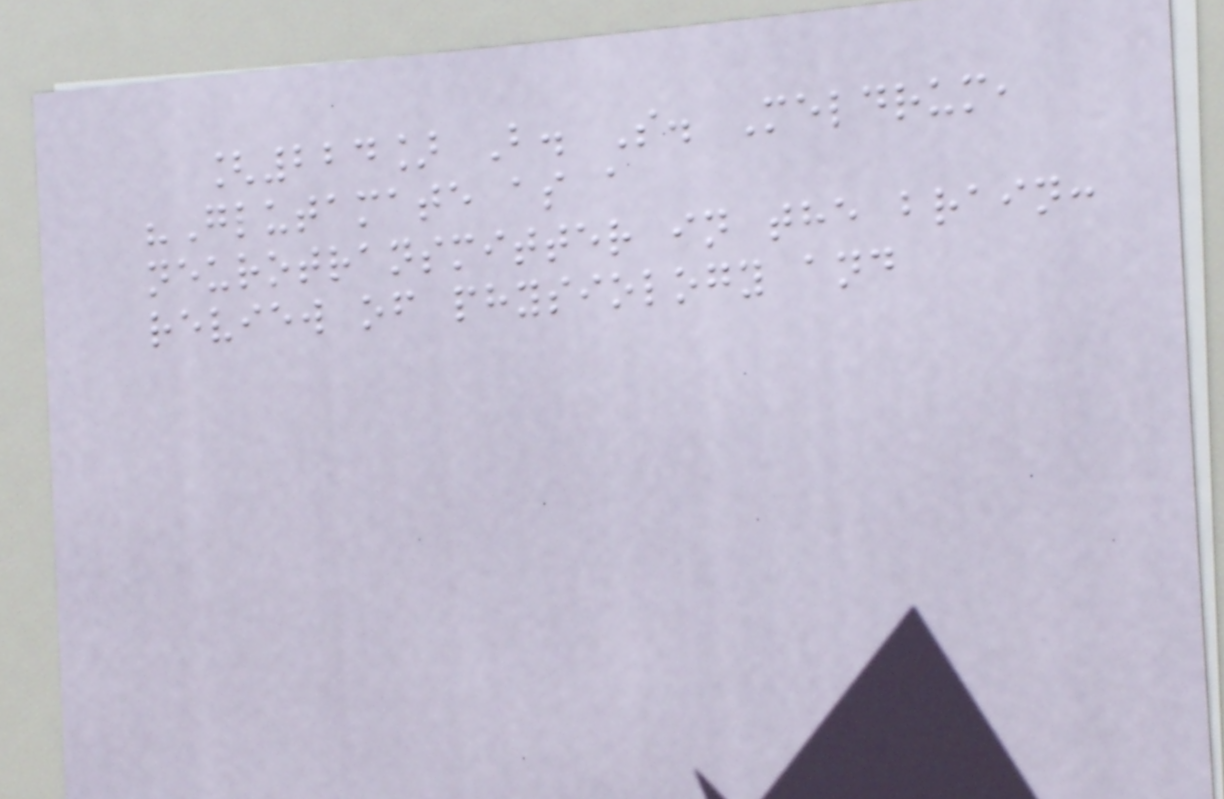[224] B. S. Meldrum,
"Glutamate as a
neurotransmitter in the brain:
review of physiology and
